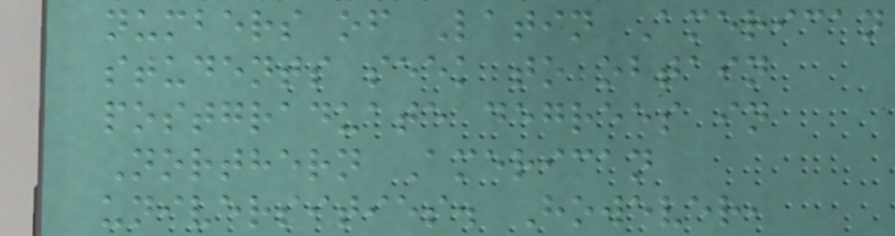numbers of Latin American
students seek to obtain
postgraduate degrees in
Northern American
universities. However,
